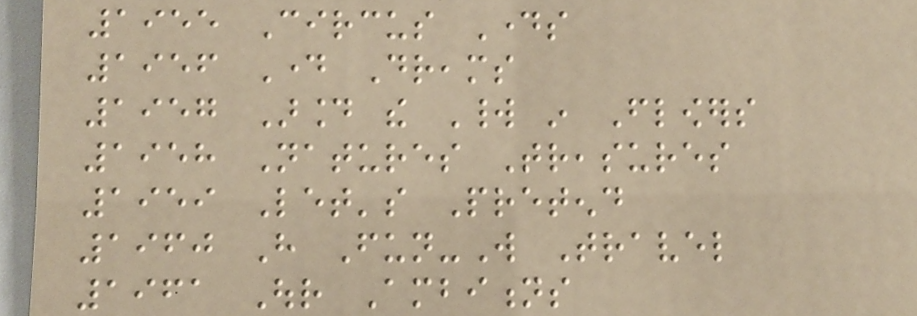1955 Circus Days
1956 Day Dreams
1957 Around the World in Flowers
1958 Natures Treasures
1959 Let's Pretend
1960 Have Fun-Will Travel
1961 Our Ambitions
